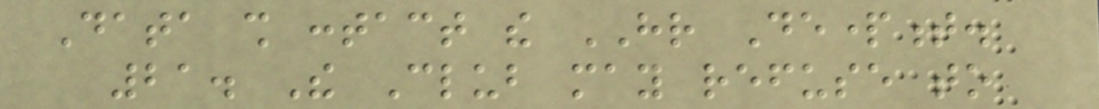Data shall contact the HR Department.
21. The Club may refuse to
